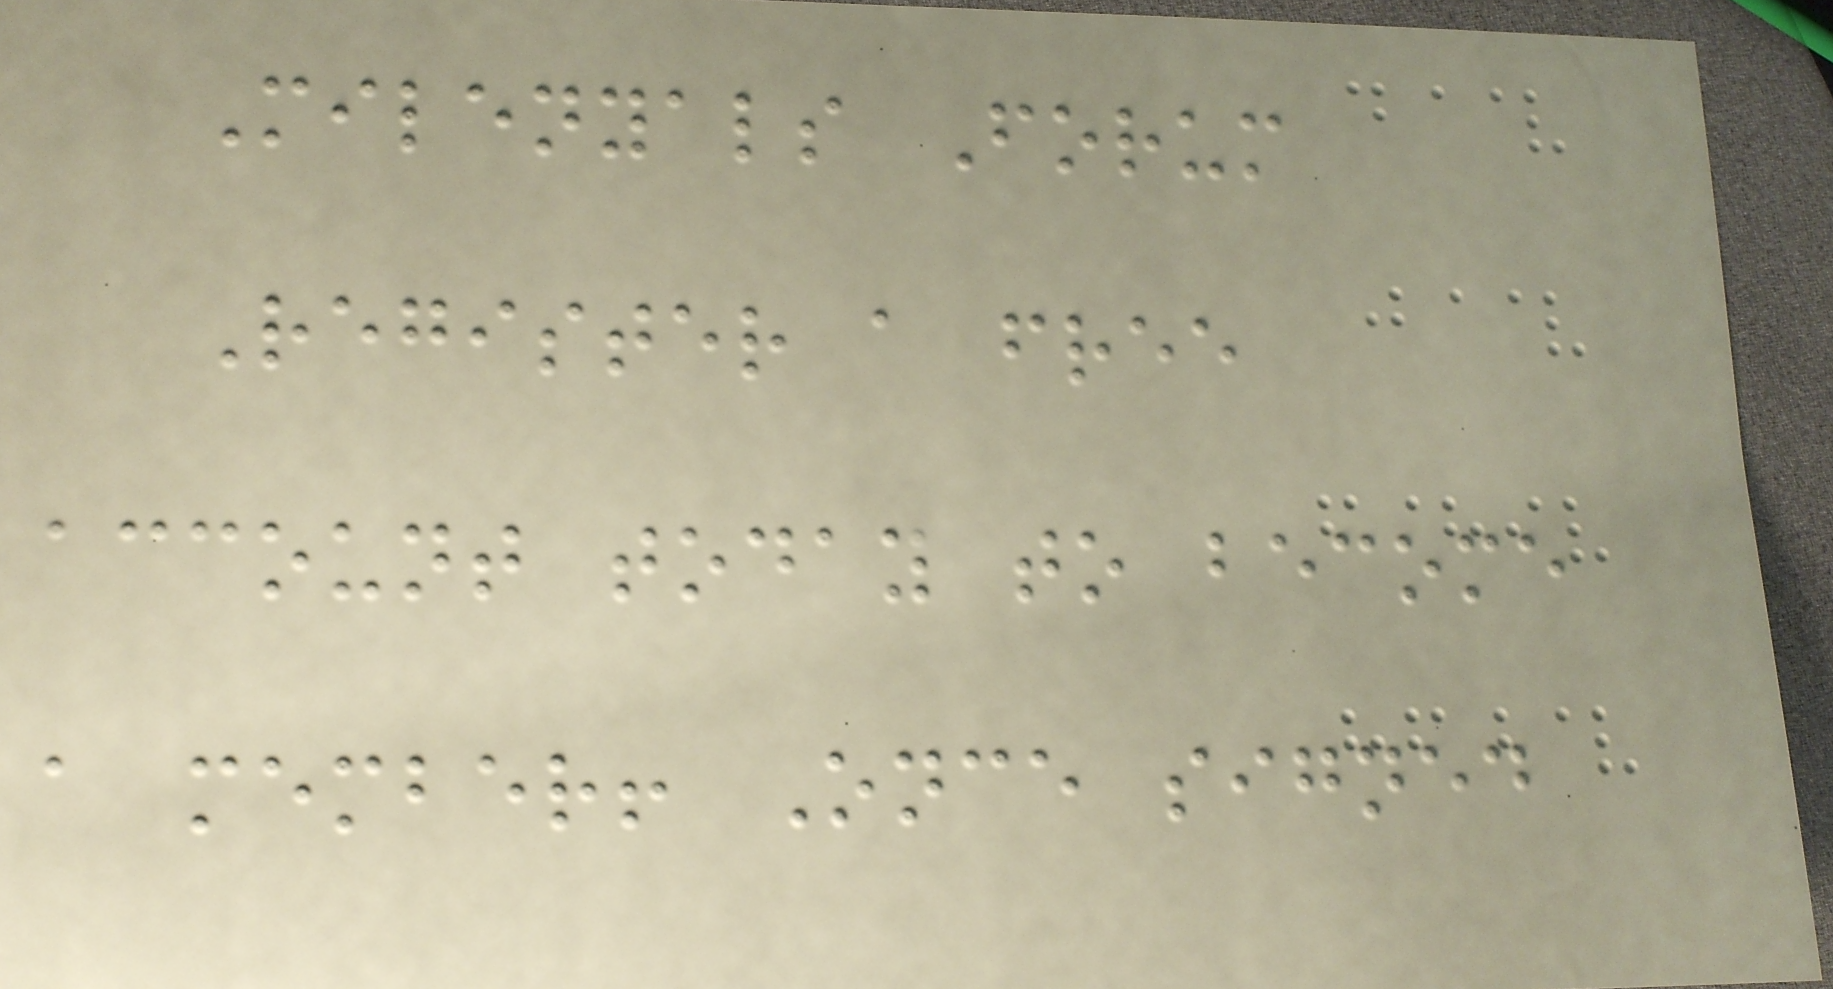Milenyals Forum
Register a free
account today to become
a member! Once signed
